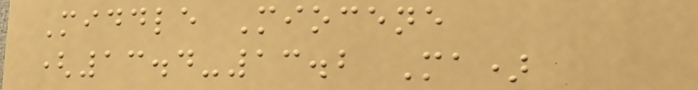Middle Miocene
(13.4-13.2 Ma)
